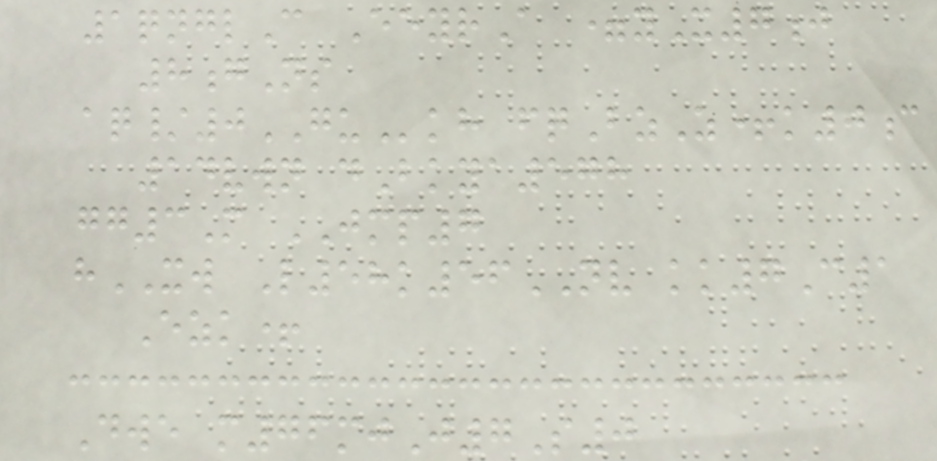1qnglC EeyrA =yX7j
8gNs
aq/0GUkh fqBzZ+k0c
14vwn dBkya578
gg3M JMP7
hXW L58k56NV kk7C1
Ezk+
Dwe m76mjJ7S0
